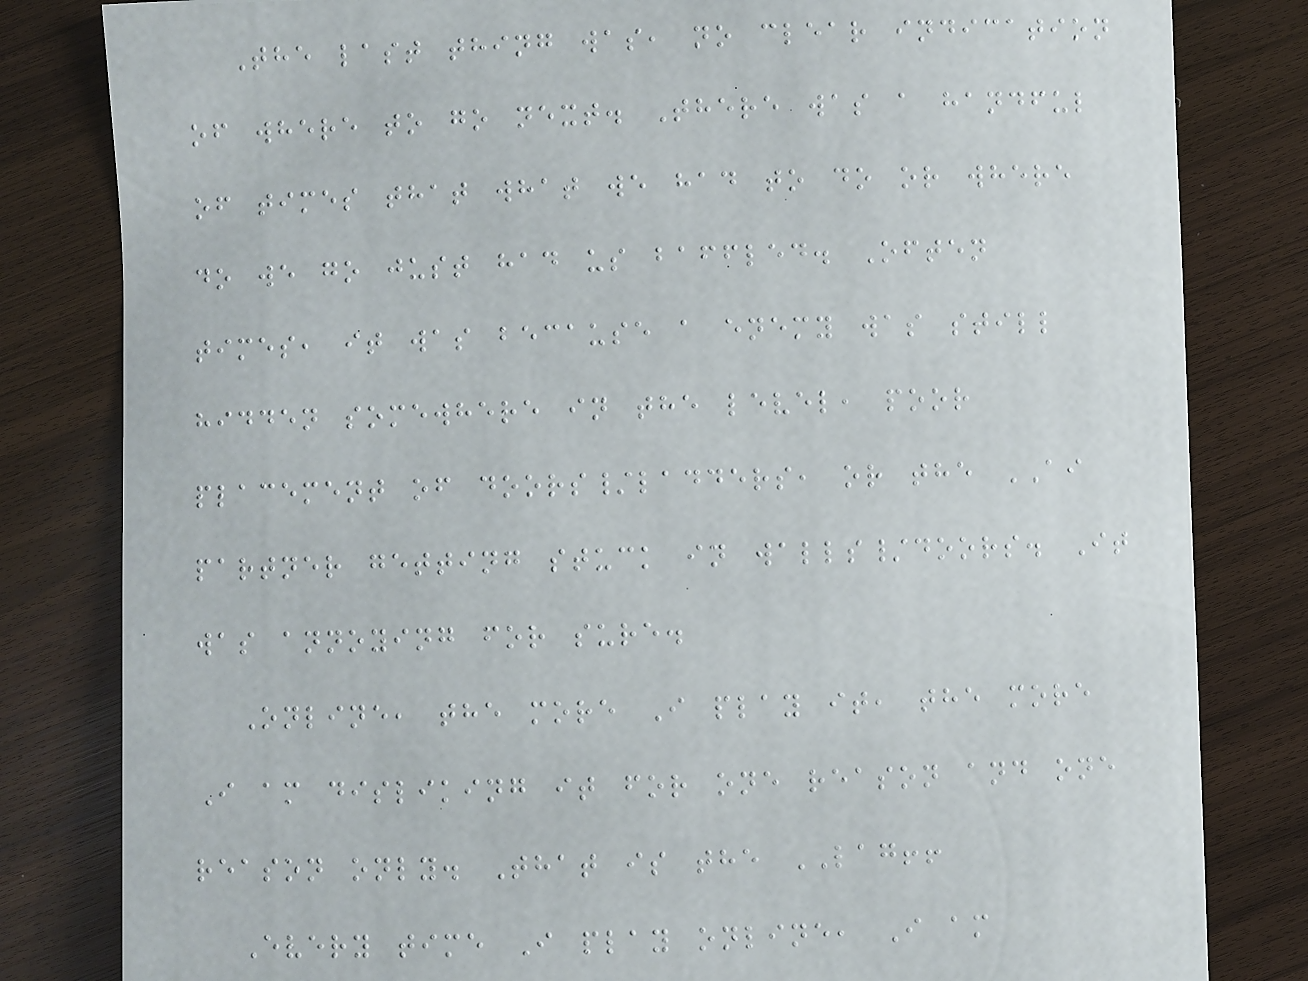The last thing was, no clear indication
of where to go next. There was a handful
of times that what we had to do or where
do we go just had us baffled. Often
times, it was because a enemy was still
hidden somewhere in the level, poor
placement of doors/ladders, or the AI
partner getting stuck in walls/doors. It
was annoying for sure.
Online, the more I play it, the more
I am disliking it for one reason and one
reason only. That is the LAG!!
Every time I play online, I am
